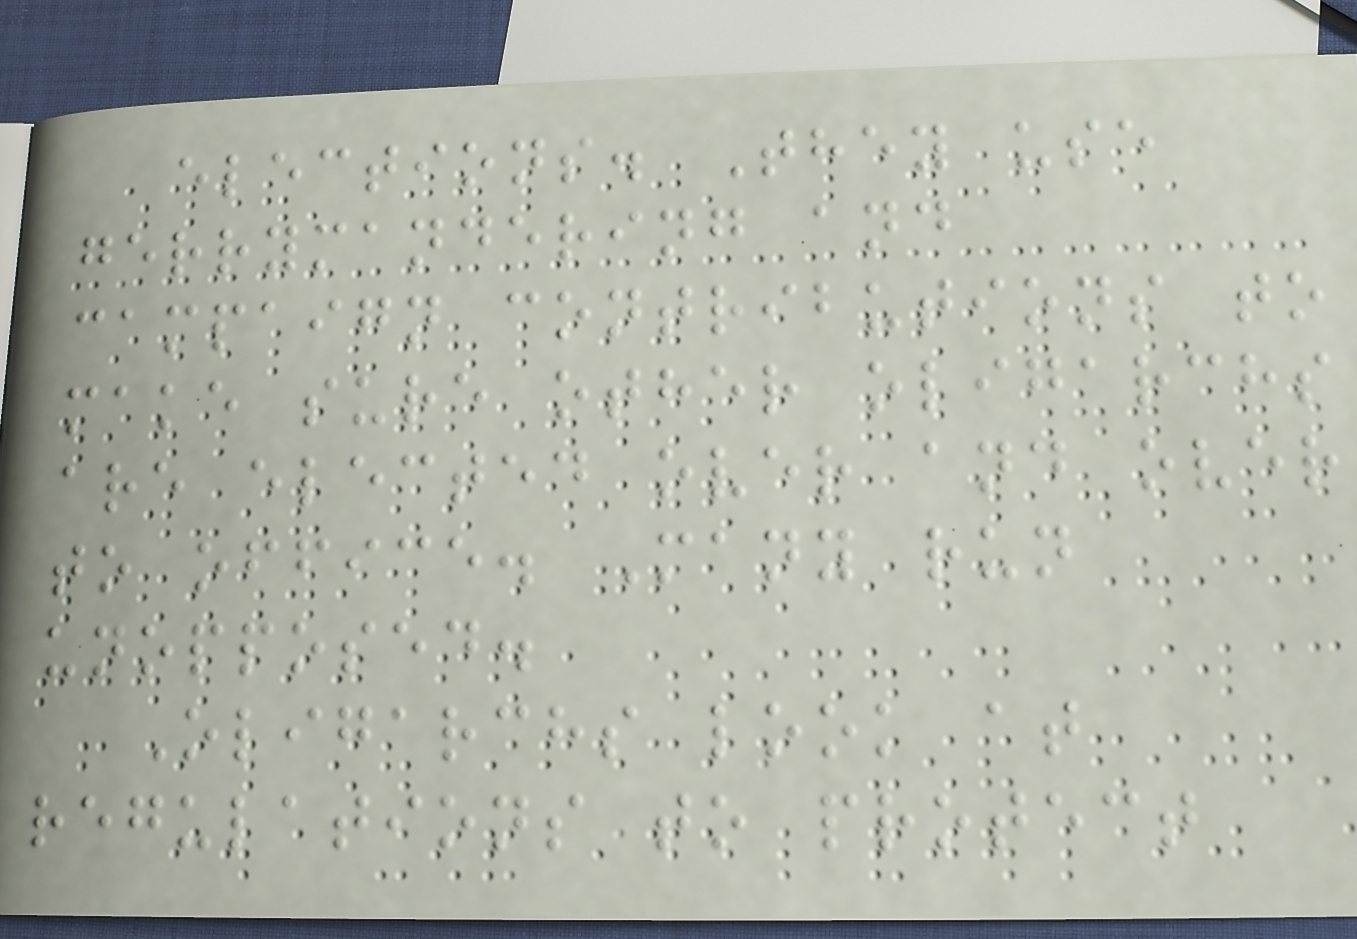elections. They use
gerrymandering and
campaign contributions to
make sure other oligarchs
are elected over and over
to office. Many run
unopposed.
Oligarchs look at
regulations to protect
